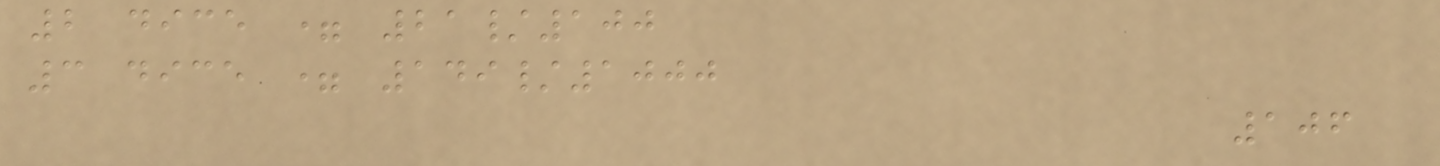2 dice = 21/100
3 dice = 149/1000
106
